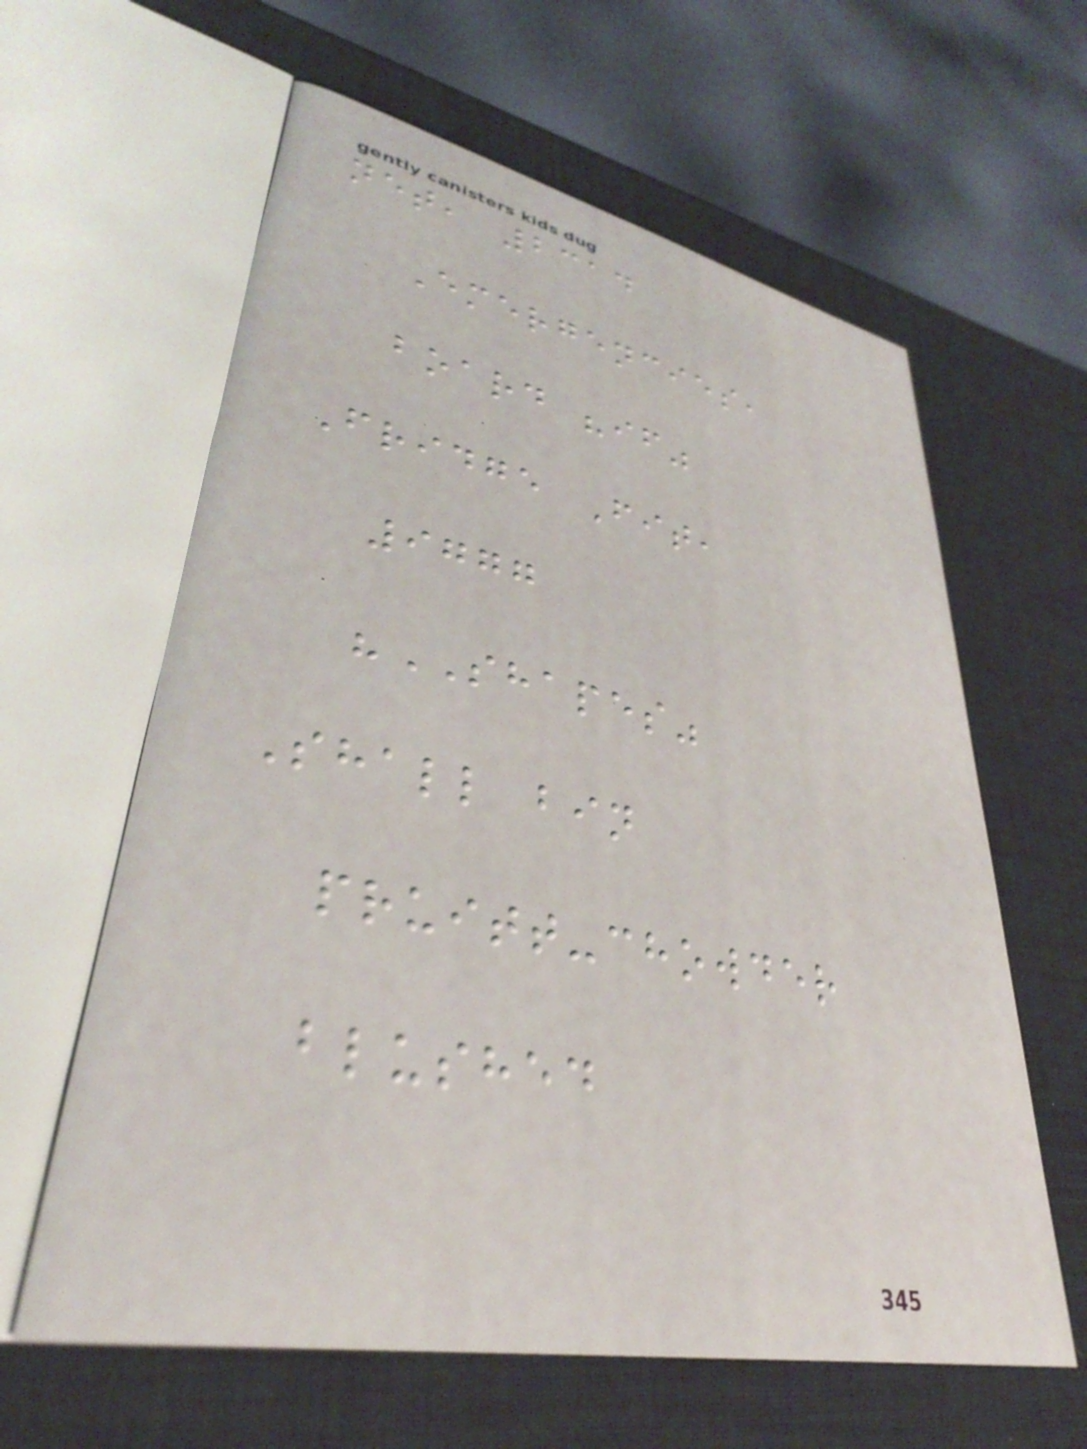net, 2314
Emergencies,
board "if"
Fridge Fit,
9777
"SHAPES"
Shall bin
pruitt-chowder
blushed
